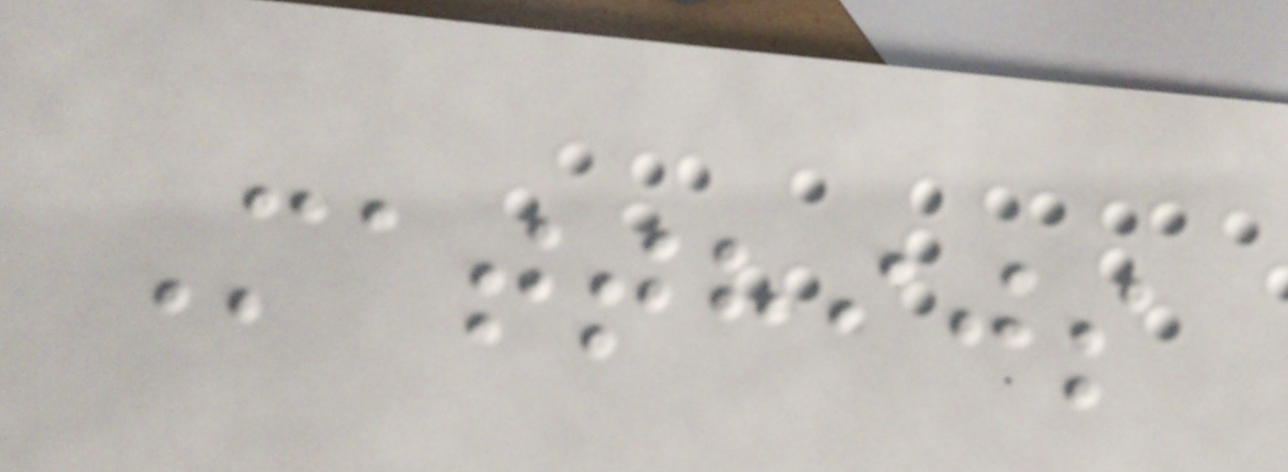Matthijs
